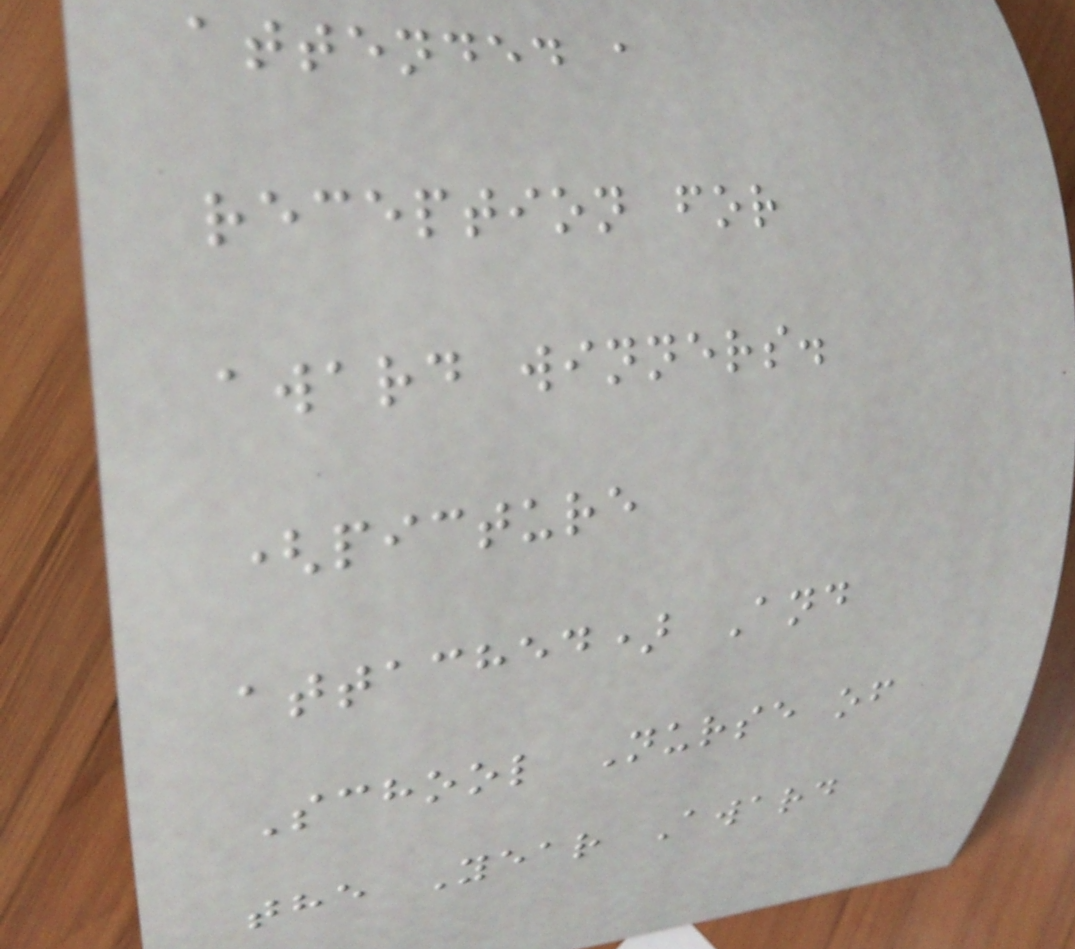attended a
reception for
award winners.
(picture
attached) And
School Nurse of
the Year Award
